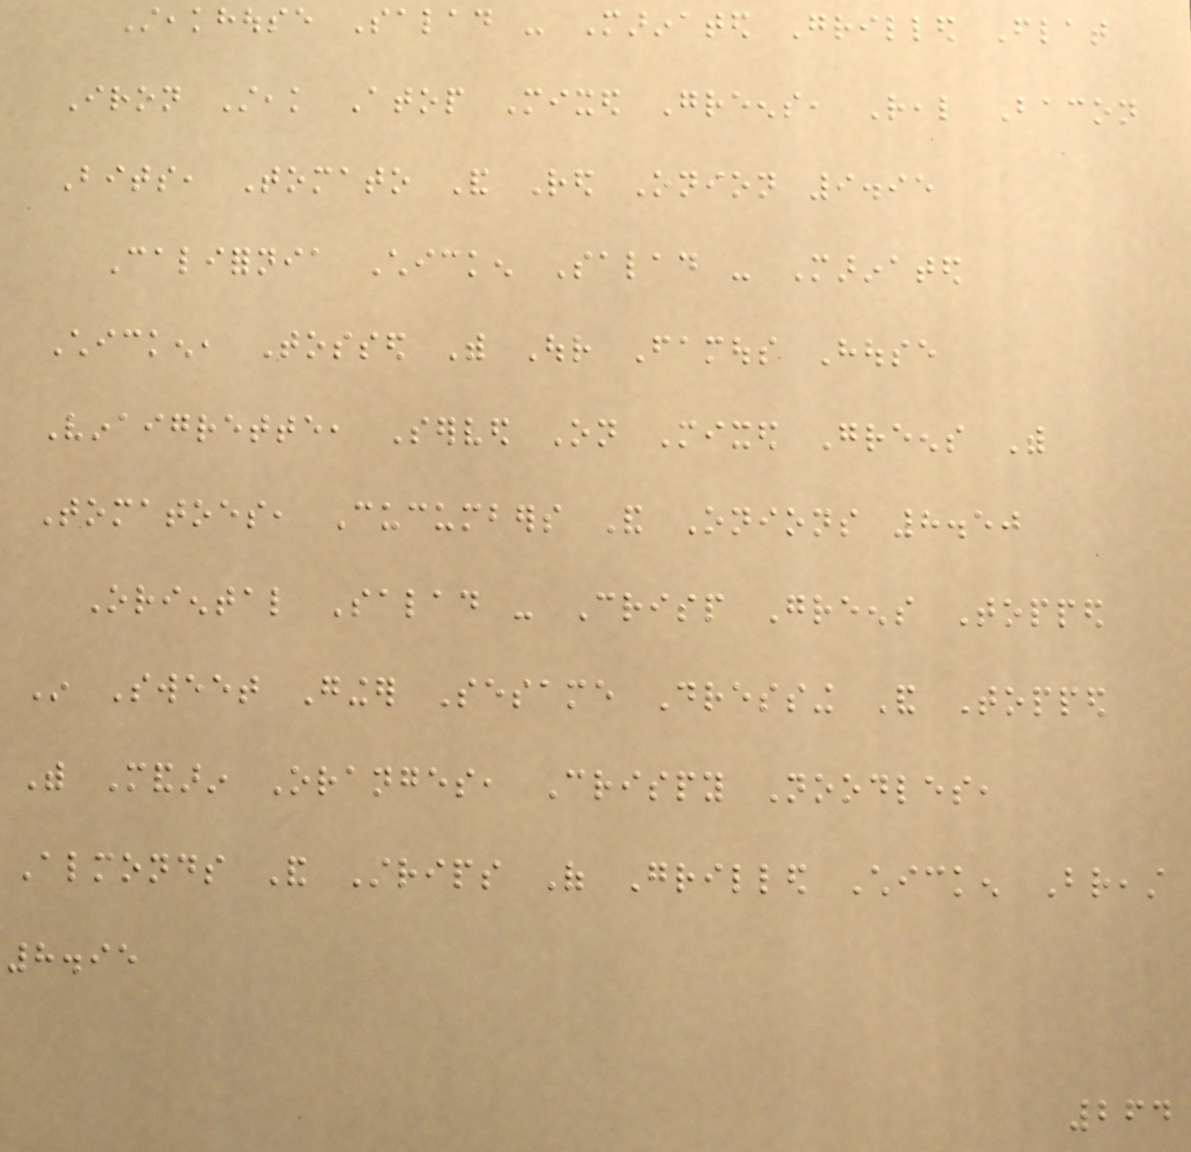Steakhouse Salad - Marinated Grilled Flat
Iron Steak Atop Mixed Greens, Real Bacon
Bits, Tomato And Red Onion 9.95
California Chicken Salad - Marinated
Chicken, Tossed With Our Famous House
Vinaigrette, Served On Mixed Greens With
Tomatoes, Cucumbers And Onions 8.50
Oriental Salad - Crisp Greens Topped
In Sweet Ginger Sesame Dressing And Topped
With Mandarin Oranges, Crispy Noodles,
Almonds And Strips Of Grilled Chicken Breast
8.95
264
